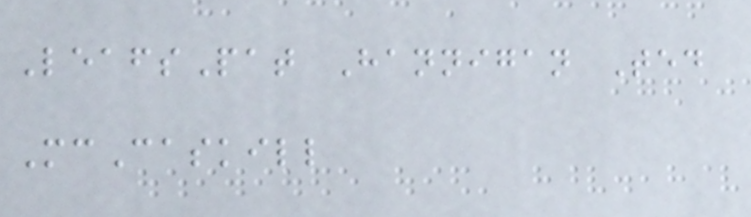LeafsPat Hannigan Ted
McCaskill
